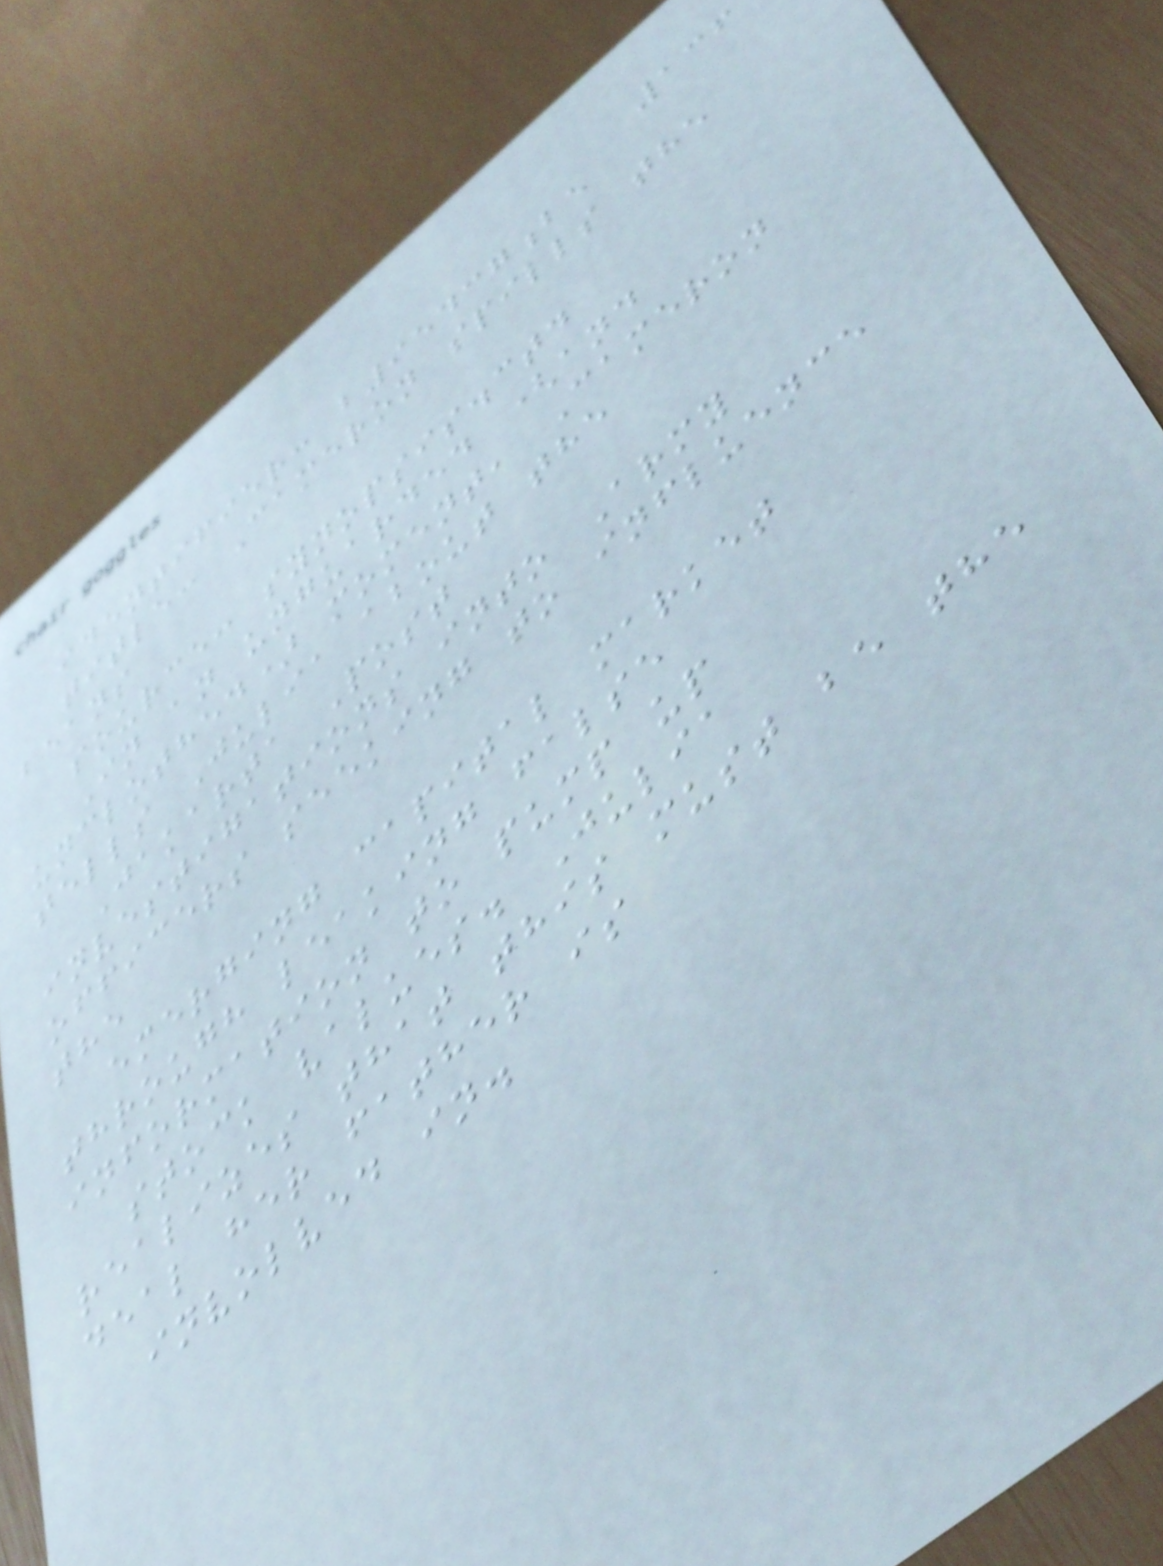136
identifier: b95437be
title: Cameron spills the
beans
source: synopsis.ctd
In an unguarded (and
unclothed) moment, Cameron
tells Julia about the
Jakarta Post
investigations into Army
officers seeking to influence
the
emerging capital market
through leaking false
information to pump up
stock values. Julia
realizes that this must be the
deal her father is
involved in.
